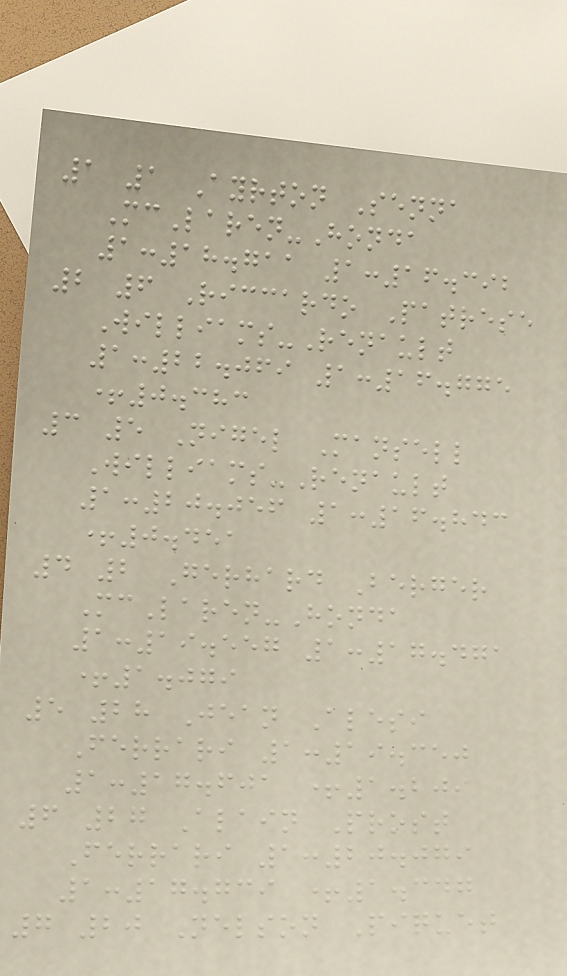1 1 Ayrton Senna
McLaren-Honda
1:18.711 1:16.392
2 6 Riccardo Patrese
Williams-Renault
1:22.069 1:16.775
+0.383
3 5 Nigel Mansell
Williams-Renault
1:20.056 1:16.843
+0.451
4 2 Gerhard Berger
McLaren-Honda
1:19.557 1:17.471
+1.079
5 28 Jean Alesi
Ferrari 1:19.350
1:17.601 +1.209
6 27 Alain Prost
Ferrari 1:20.079
1:17.739 +1.347
7 20 Nelson Piquet
